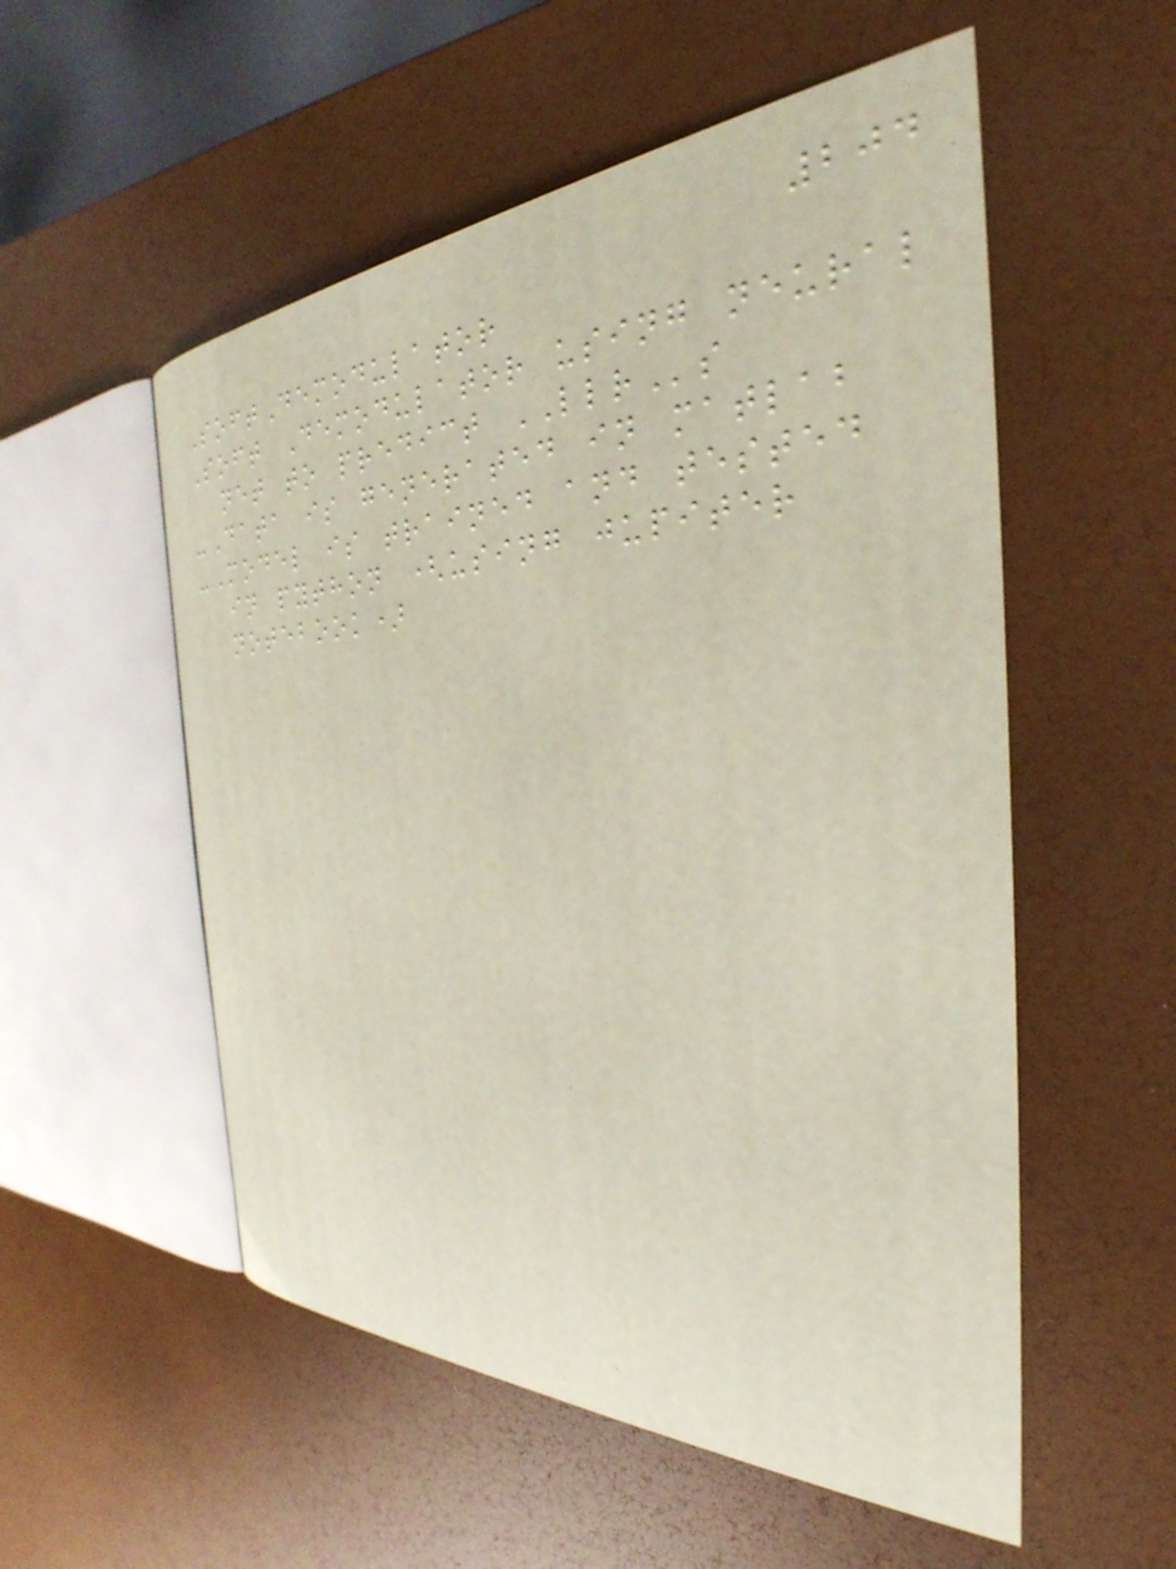204
SoftDemodulator
Soft Demodulator using neural
net to predict LLRs
-Data is generated in matlab
-Model is trained and tested
in python (using jupiter
notebook)
